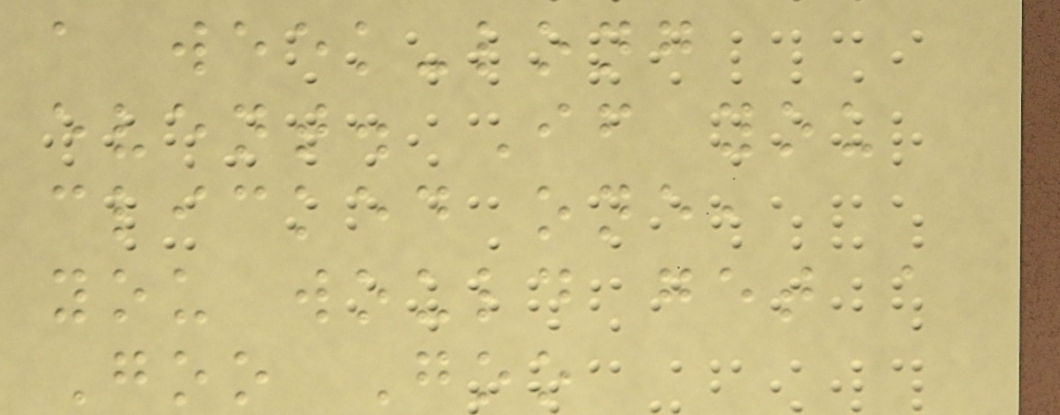a week-long
event. If you
clicked one,
you would get a
Goo Goo
